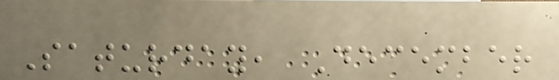Saturday, December
